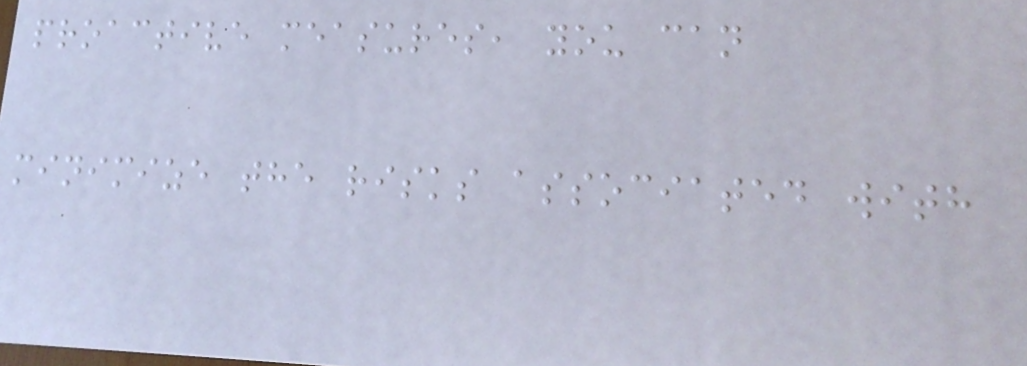proactive measures, you can
minimize the risks associated with
